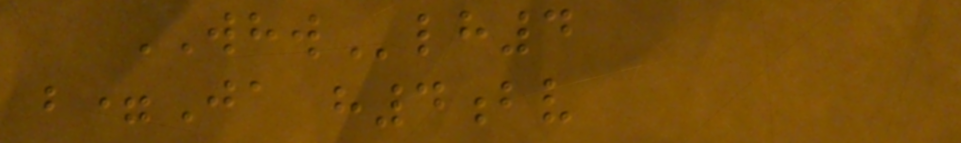WHWlh4
b=Ja h4bv
